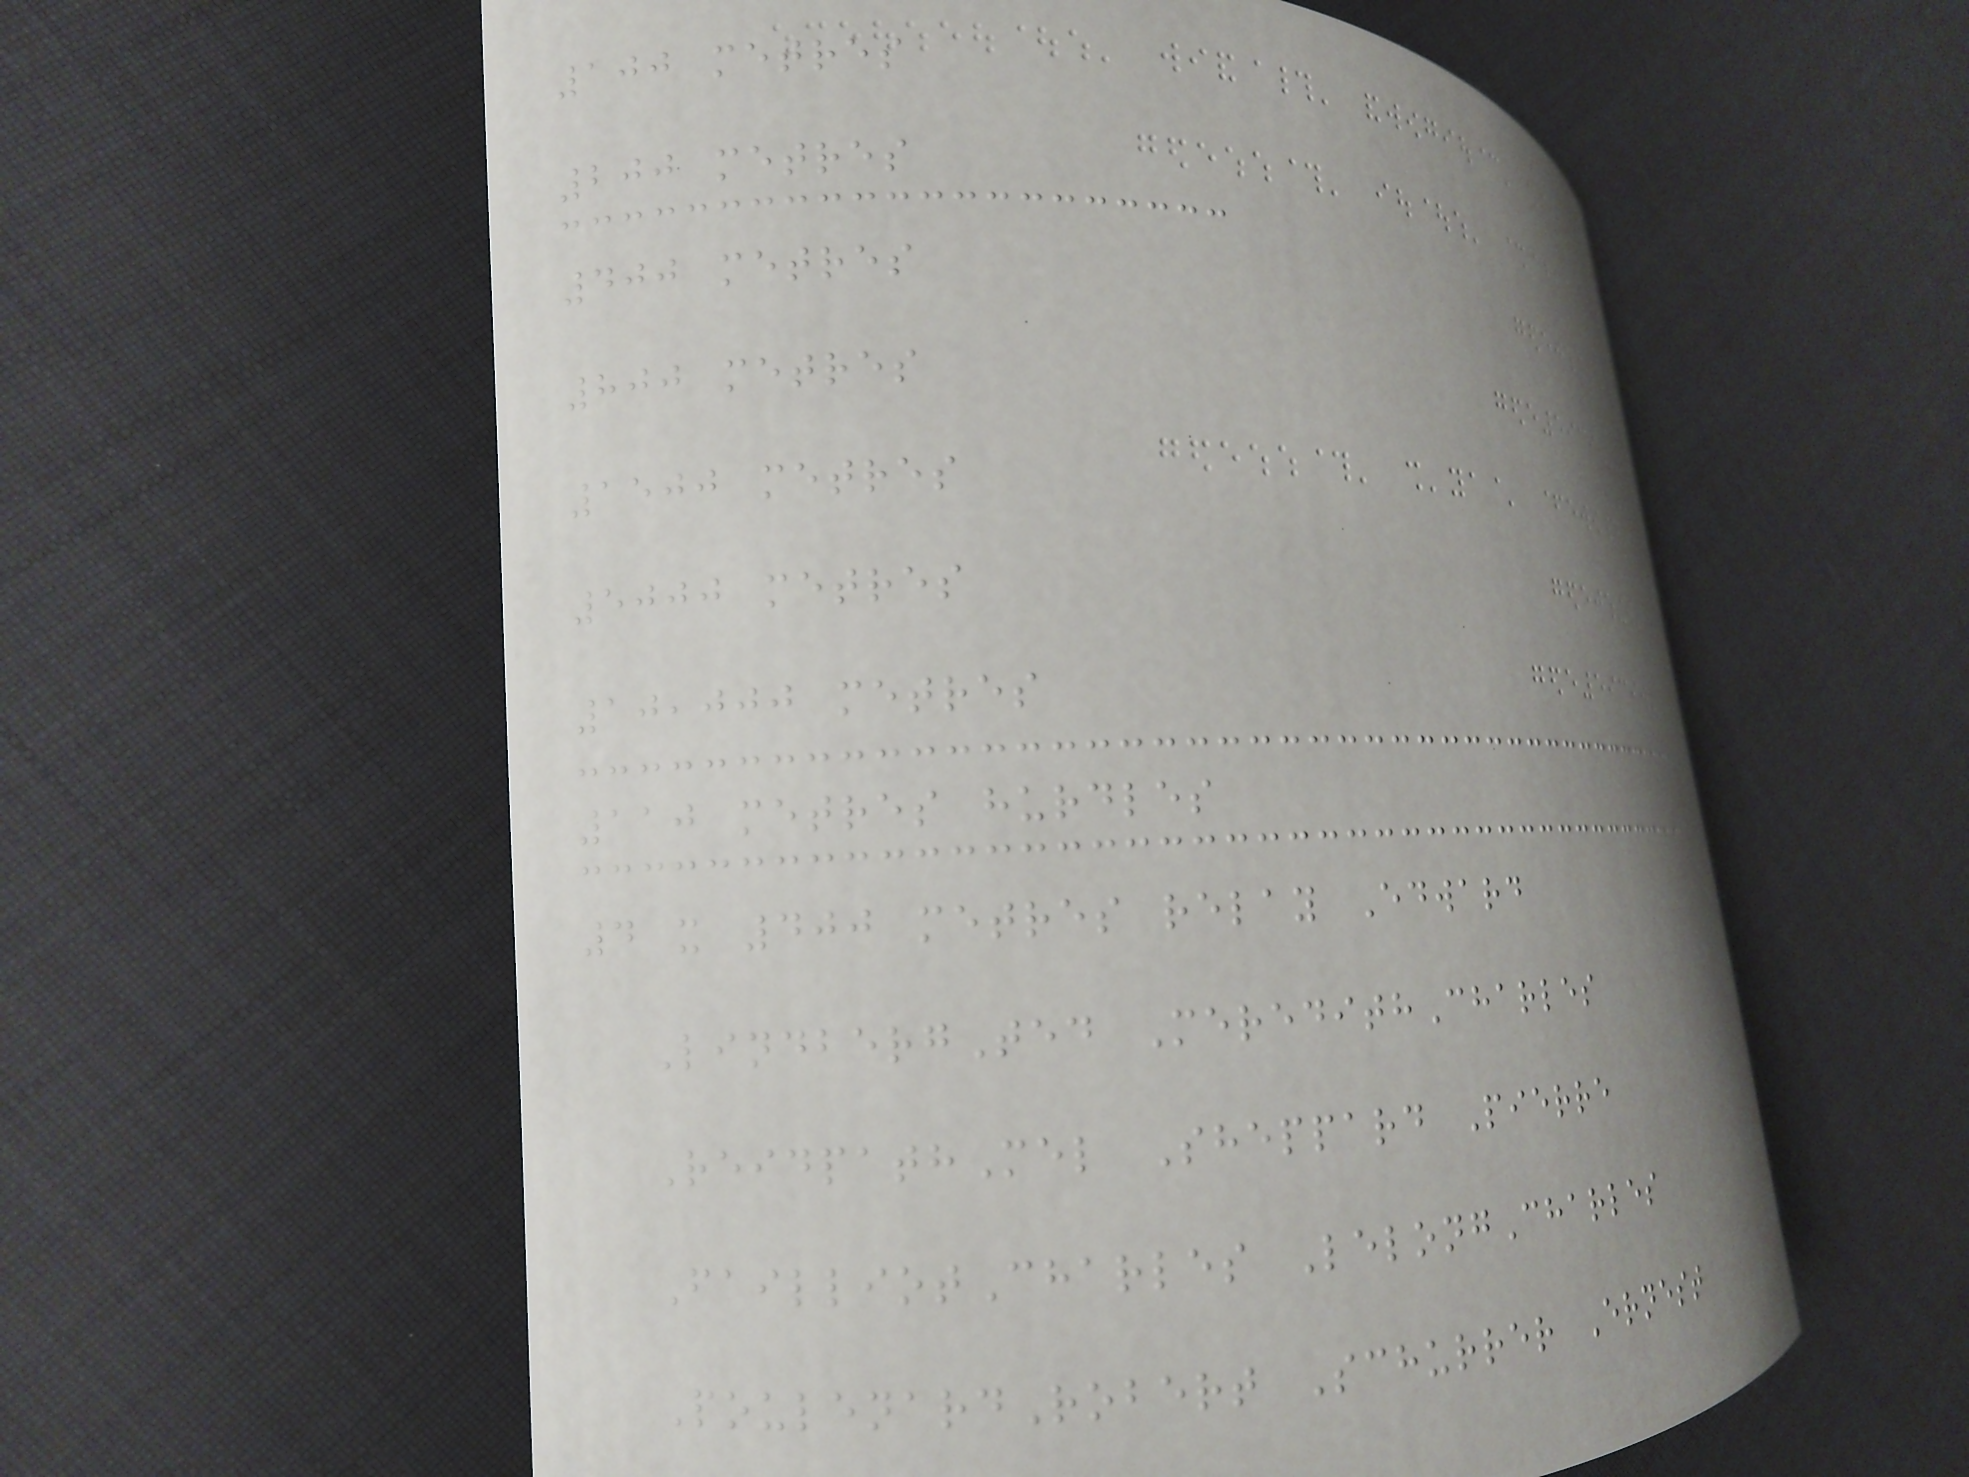100 metres
200 metres
400 metres
800 metres
1500 metres
5000 metres
10,000 metres
110 metres hurdles
4 x 400 metres relay Edward
LindbergTed MeredithCharles
ReidpathMel Sheppard Pierre
FailliotCharles LelongCharles
PoulenardRobert Schurrer Ernest
